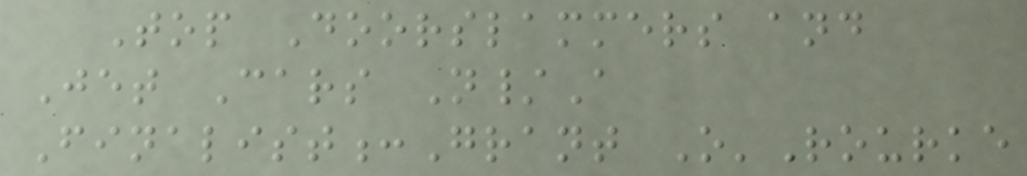Top Doorslammers and
Jet Cars N/A
Finalist:Grant O'Rourke
